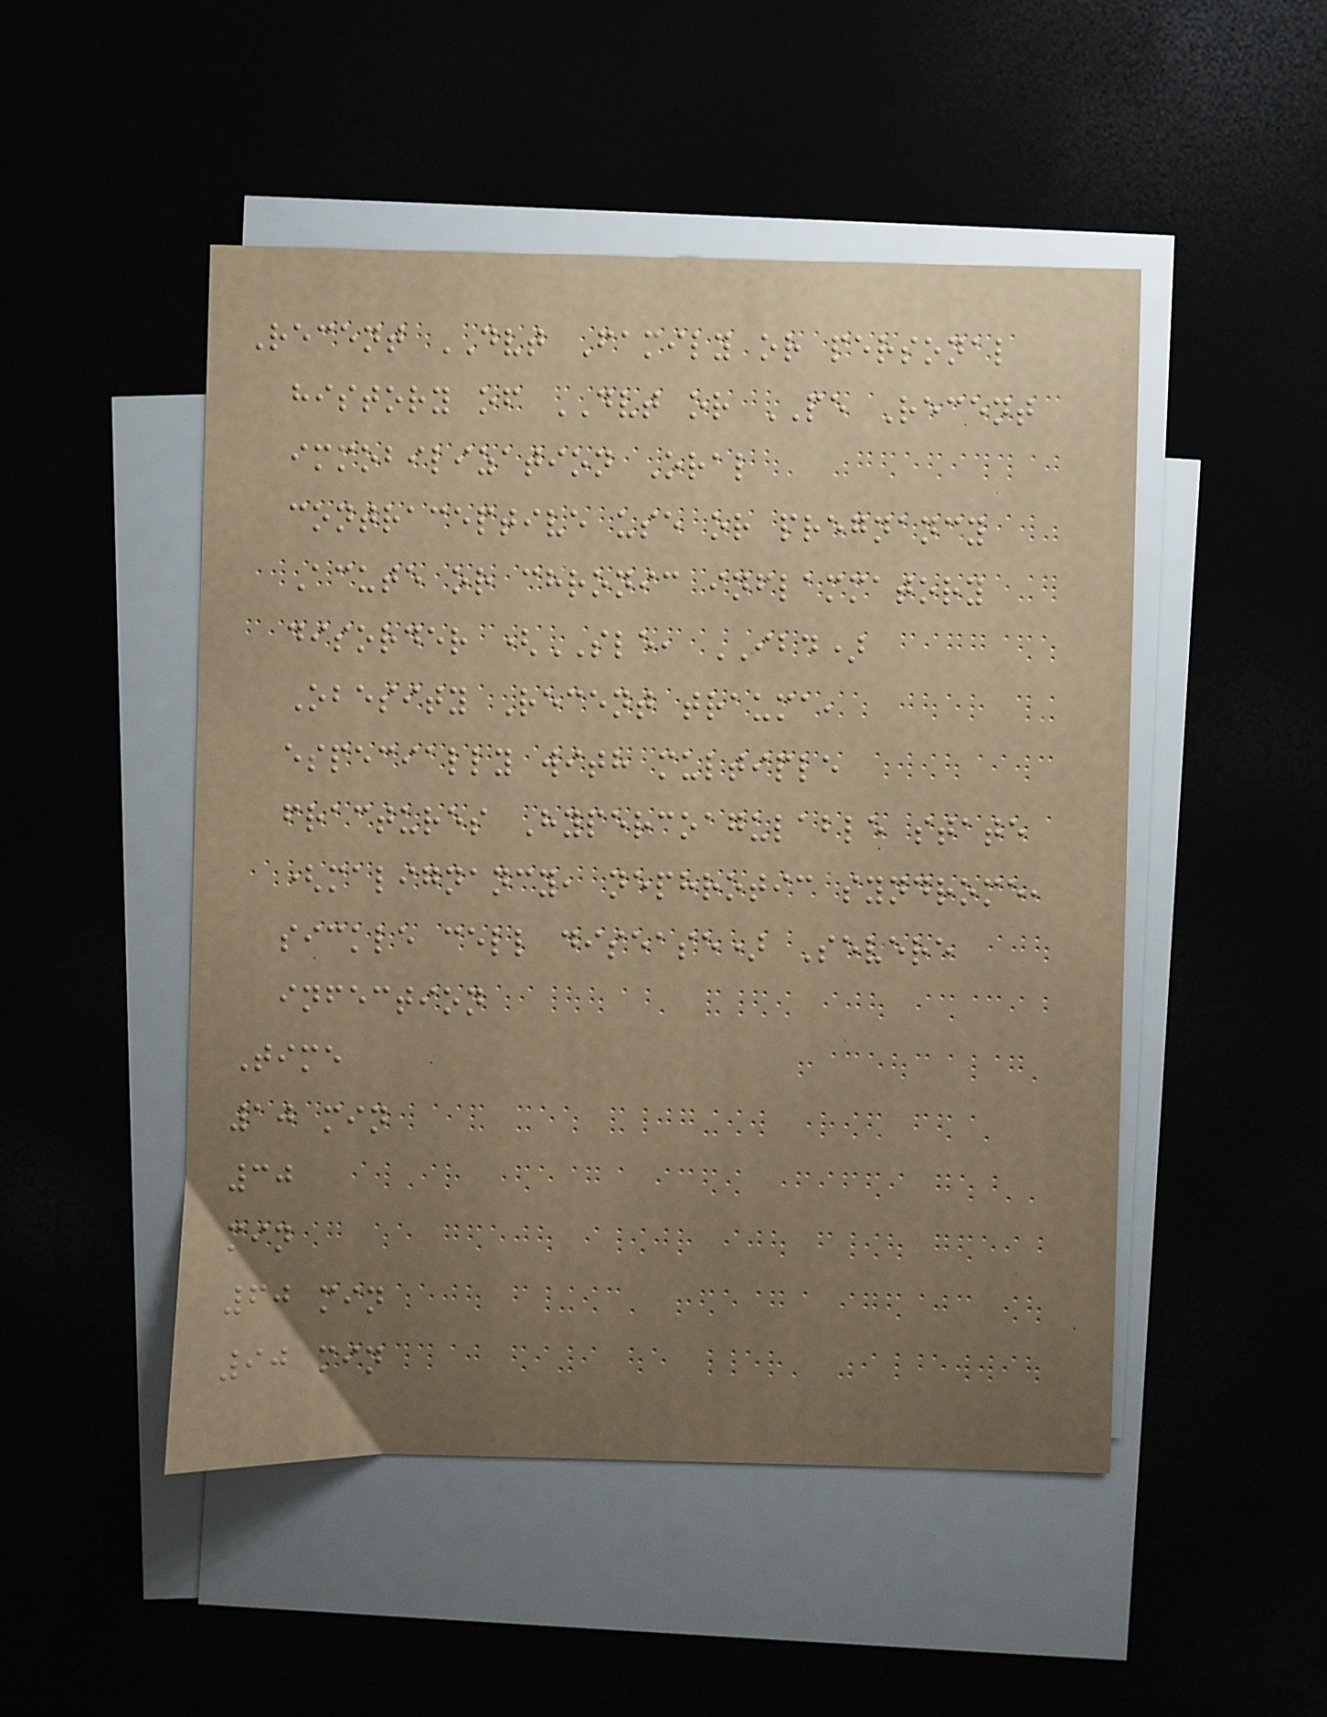Recent DVT Family or personal
history of DVT or PE Recent
immobilization Oral
contraceptive use or pregnancy
Acute or chronic inflammatory
disorder (SLE, IBD)
Obesity Recent trauma,
especially with multiple
fractures Hypercoagulable state
(malignancy, nephrotic syndrome,
sickle cell disease) Severe
infection
Time
10 min
30
min
60 min
90 min
